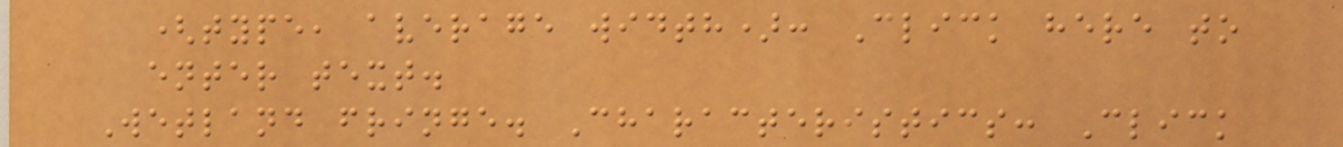(type, average width): Click here to
enter text.
Wetland fringe. Characteristics: Click
